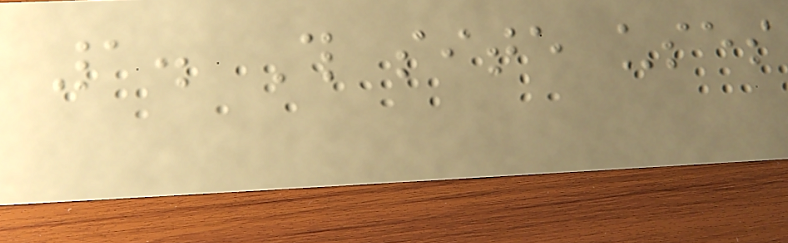1. This site uses
